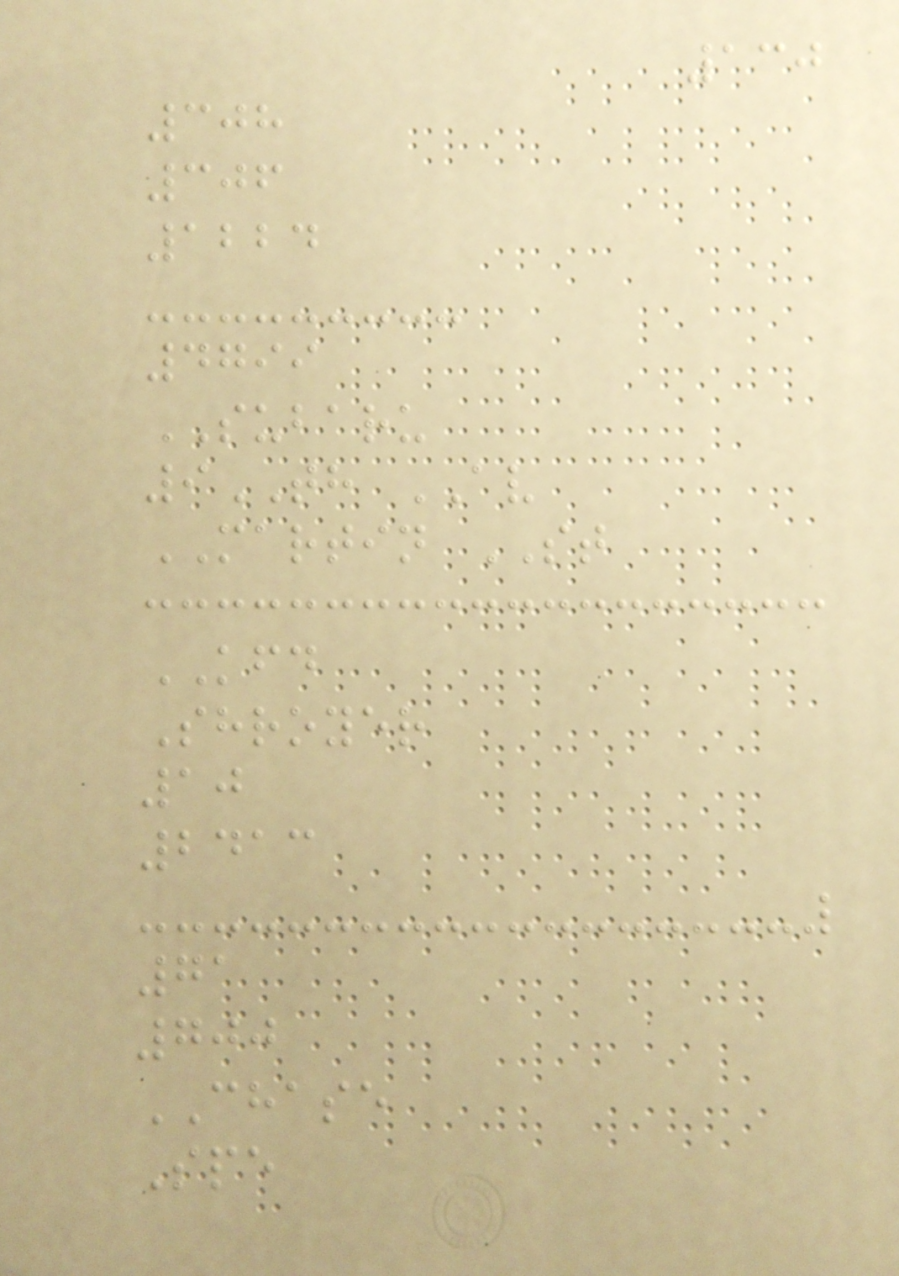130
308
306
1224
4799
SUBARU
9TH AV
MARTIN ST
KFD
Shroyer
10
2413
71
700
CHASE
Spe
